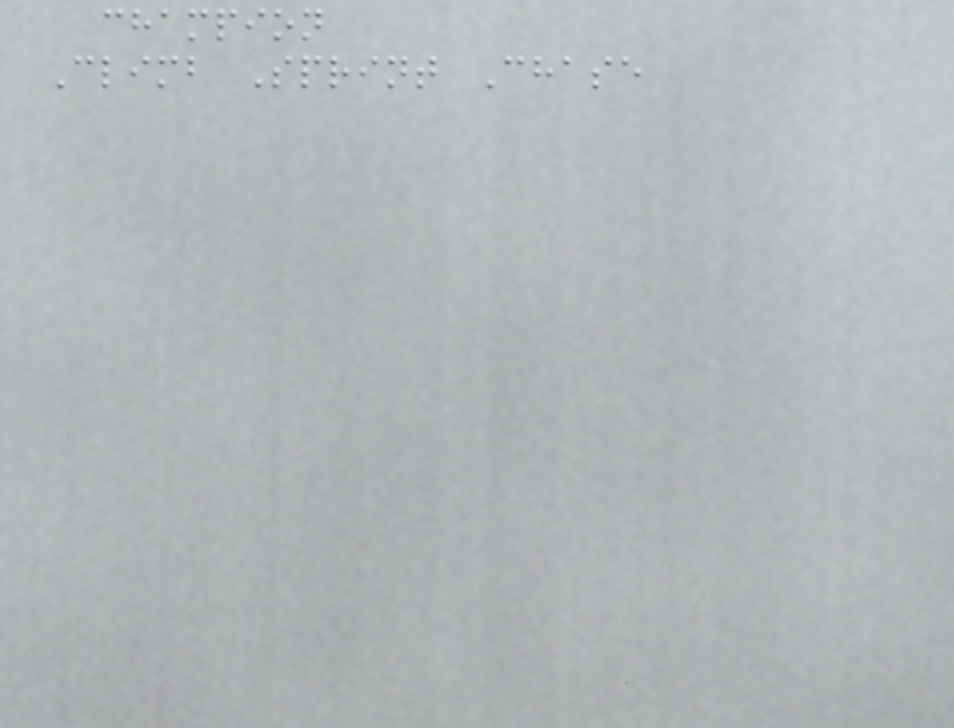champion
Climb Sprint Chase
